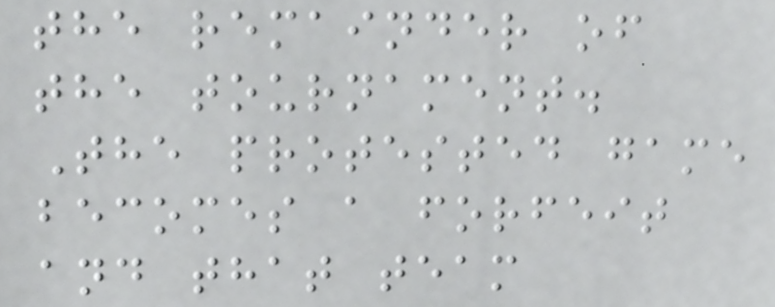the remainder of
the tournament.
The protested game
becomes a forfeit
and that team
